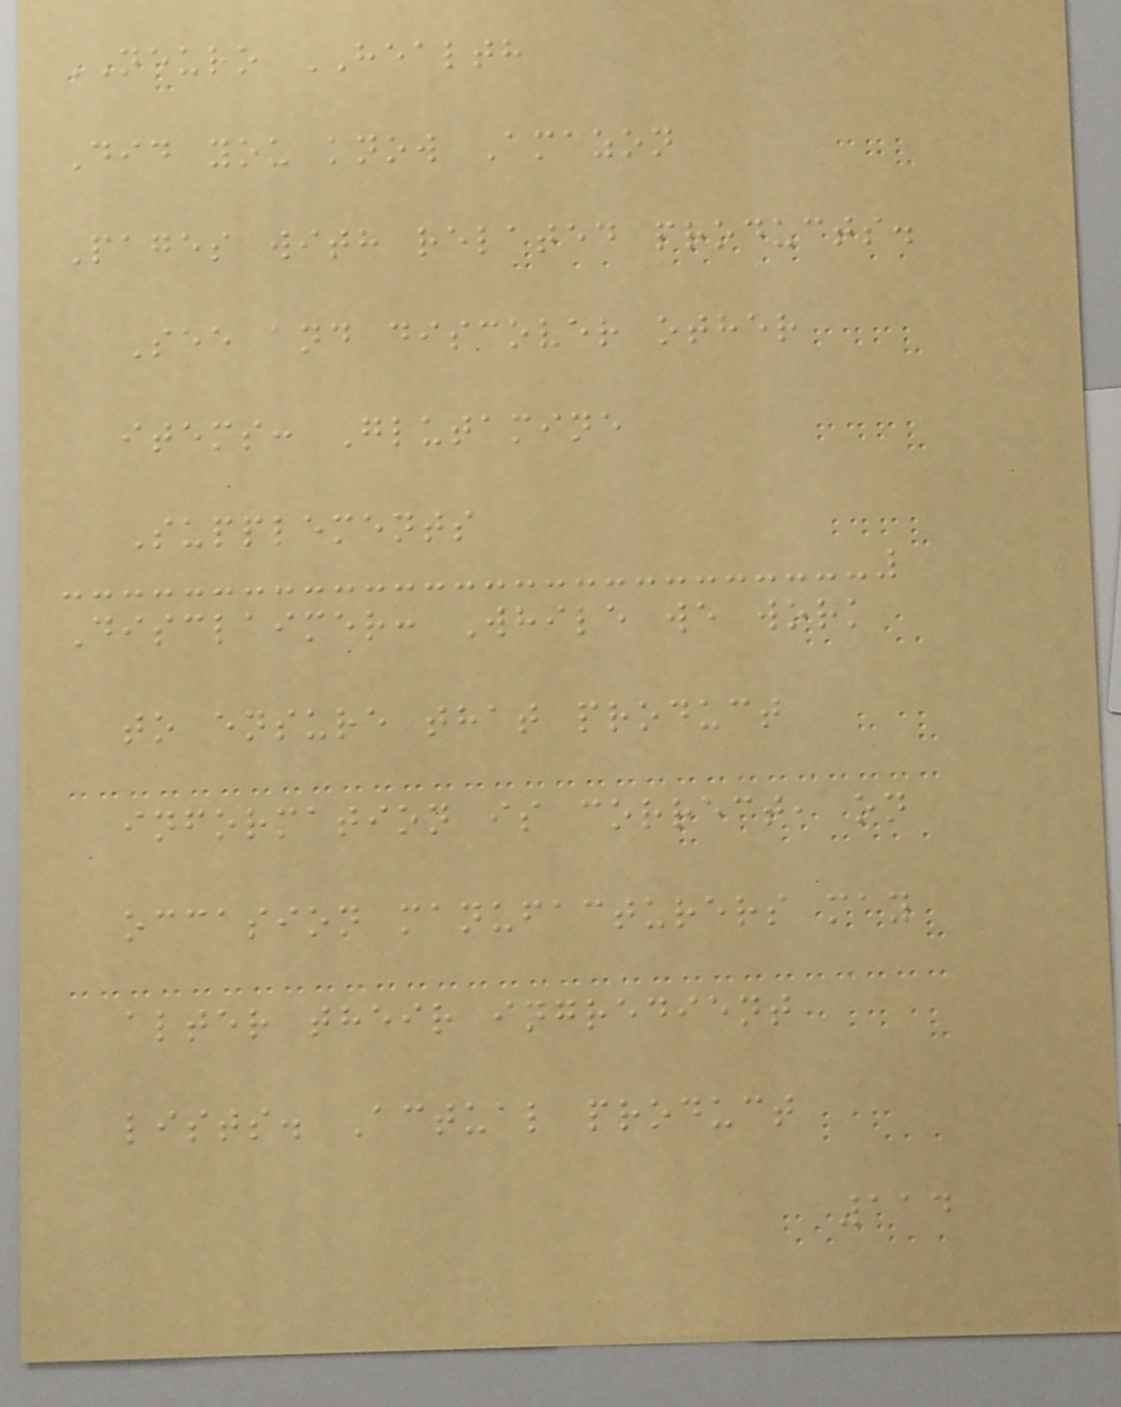NEURO HEALTH
Did you know Amazon
Pages with related products.
See and discover other
items: Glutamine
Supplements
Disclaimer: While we work
to ensure that product
information is correct, on
occasion manufacturers may
alter their ingredient
lists. Actual product
114
